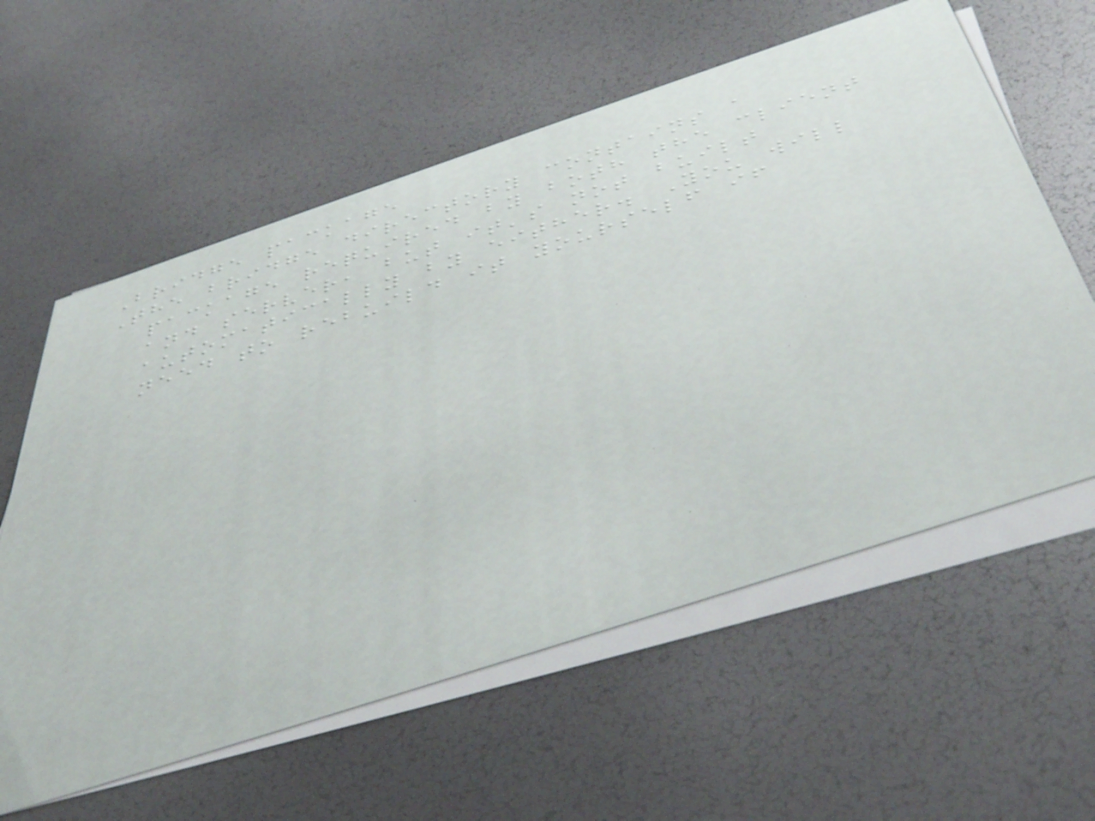Bridge package
The bridge directory contains a
package required by both the client
and server, but it's not built
automatically by either. You will
need to rebuild it yourself if
